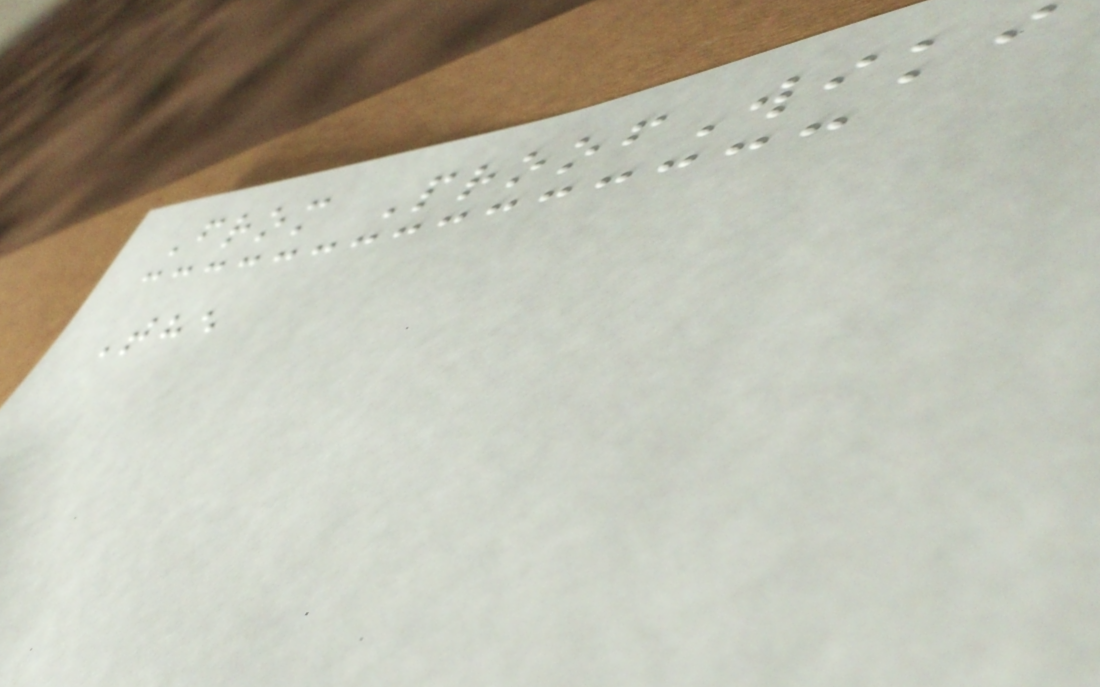From ProofWiki
The
